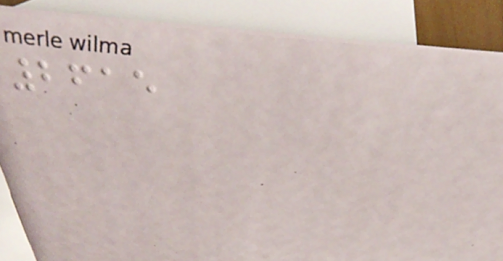2615
